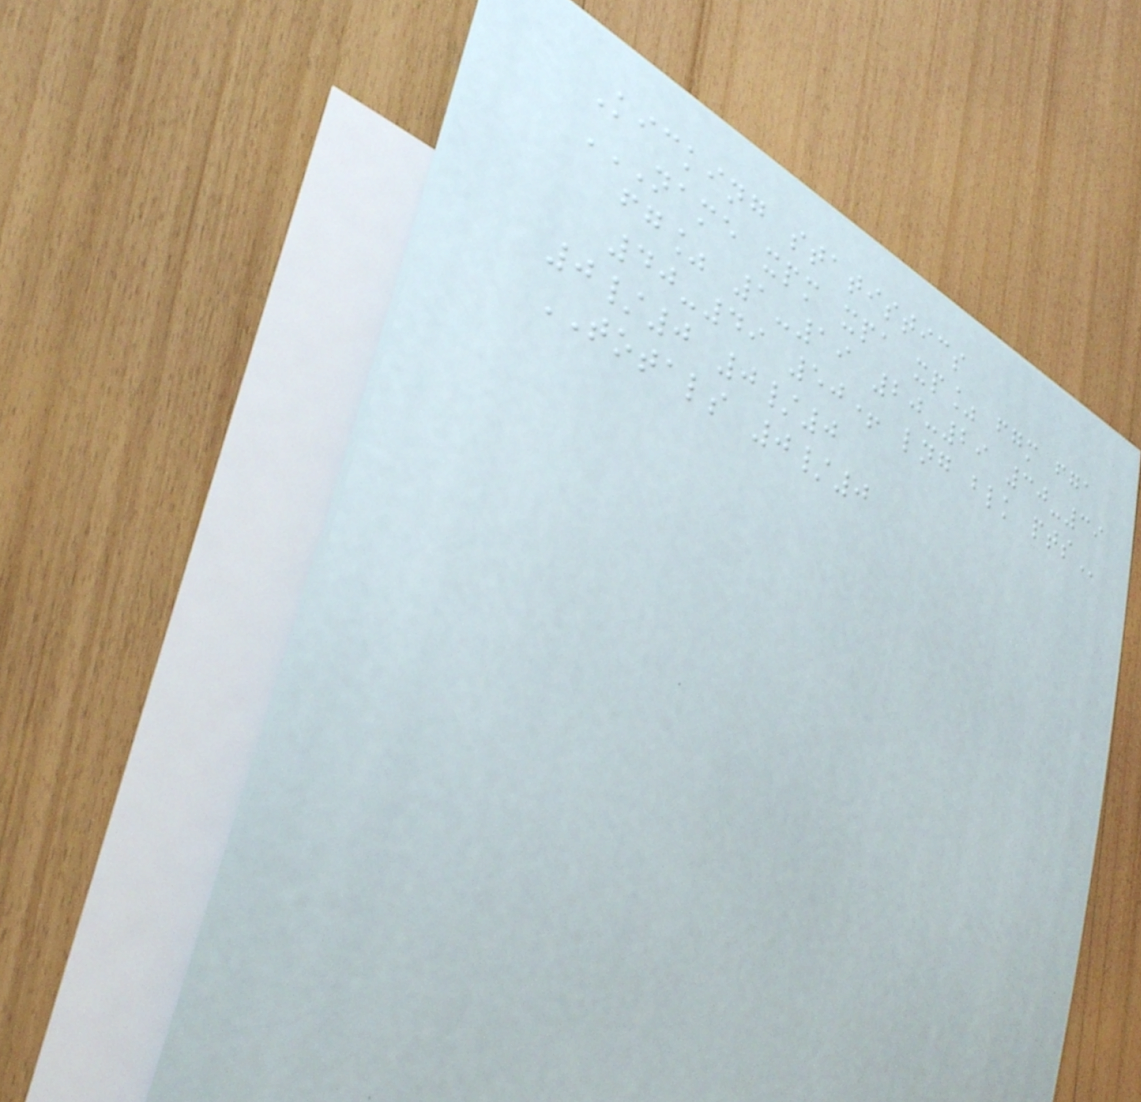Kicking statistics
NAME XPM XPA XP% FGM FGA
FG% 1-19 20-29 30-39
40-49 50+ LNG BLK PTS
0/0 0/0
TOTALS 0/0
